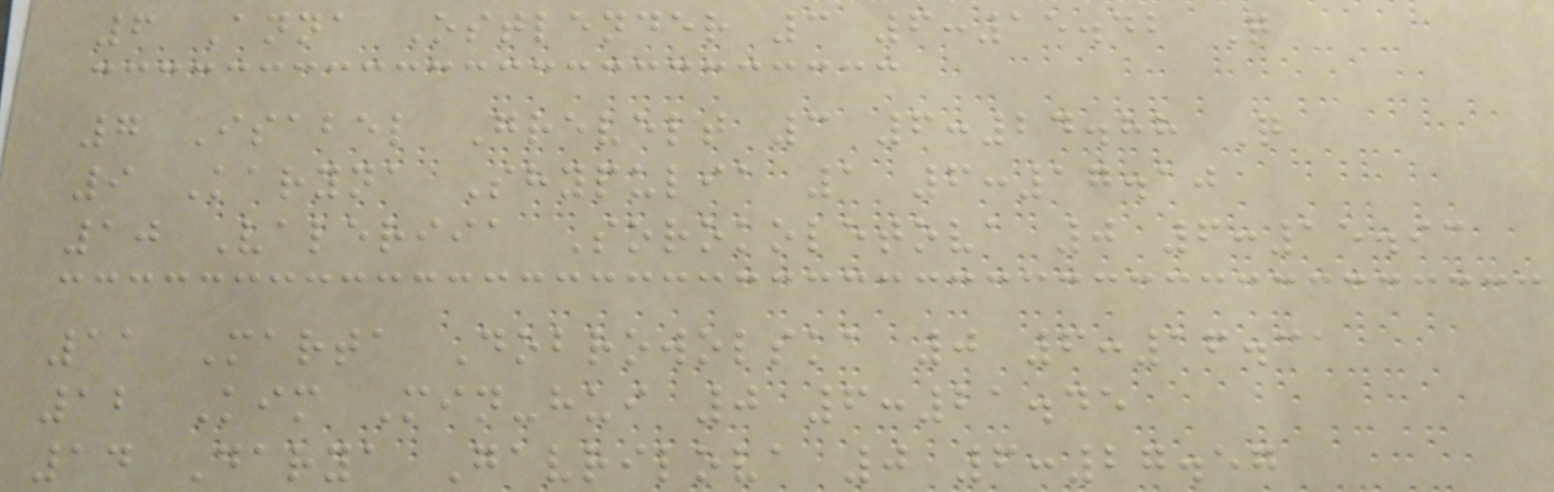6 Anna Ostlender 3 6:15.42 Q
7 Isabel Grevelt 3 6:24.88 Q
9 Karyna Shypulia 1 6:17.10
10 Valeriia Sorokoletova 0 6:15.93
11 Marta Dobrowolska 0 6:16.31
12 Kim Min-hui 0 6:21.45
14 Darya Gavrilova 0 6:27.57
